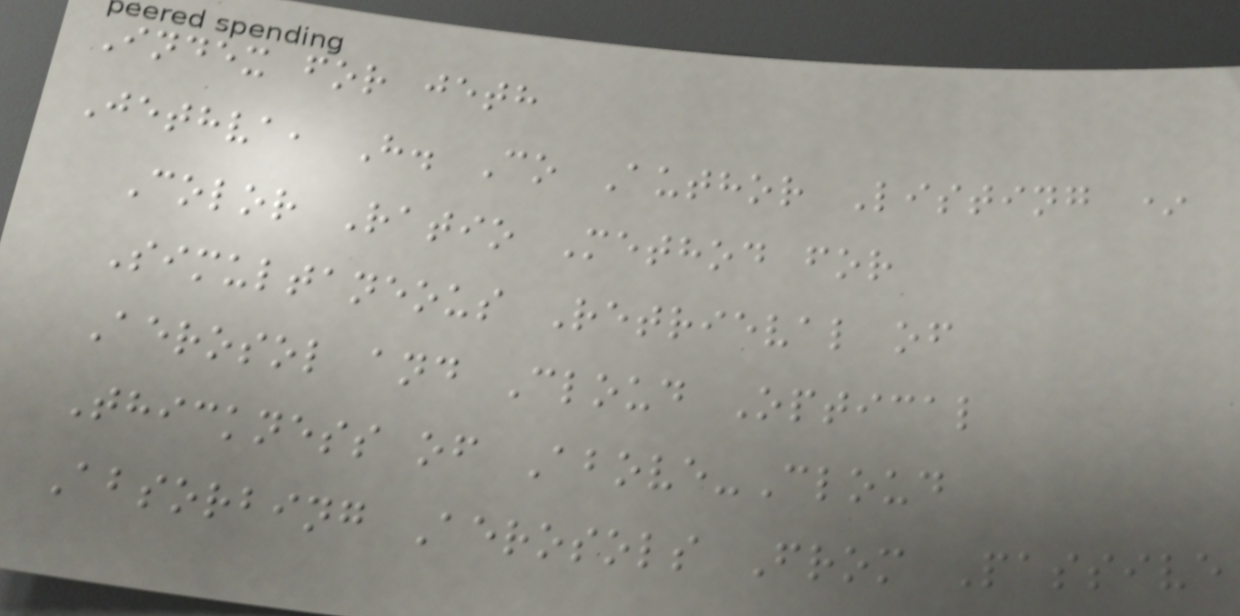Index for jeth
Jethva, H. Co Author Listing *
Color Ratio Method for
Simultaneous Retrieval of
Aerosol and Cloud Optical
Thickness of Above-Cloud
Absorbing Aerosols From Passive
